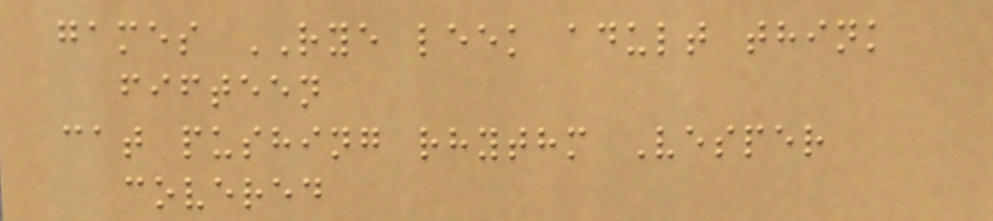games RYE leek adult think
fifteen
cat pushing rhythm Vesper
covered
